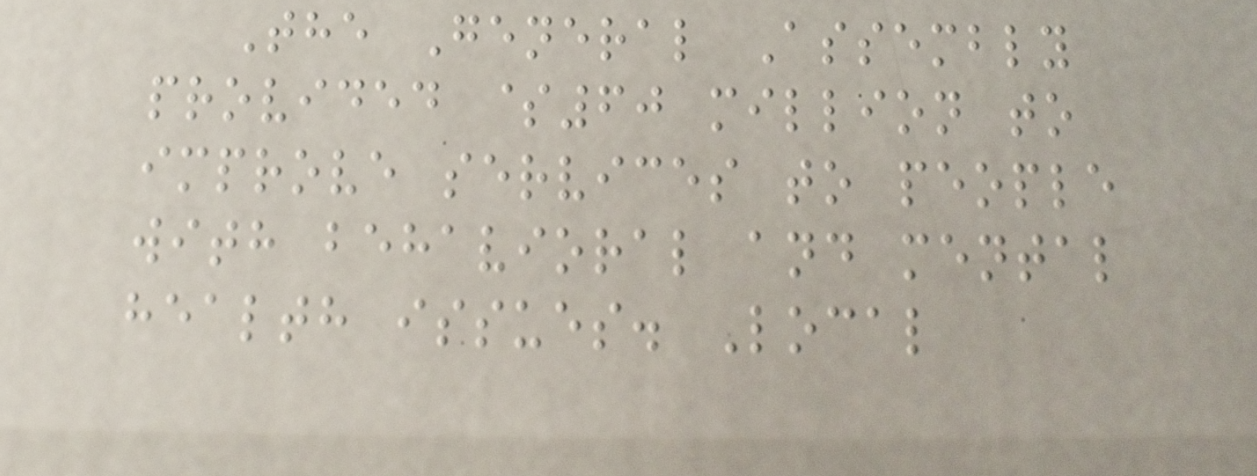The General Assembly
provided $60 million to
improve services to people
with behavioral and mental
health issues. Local
